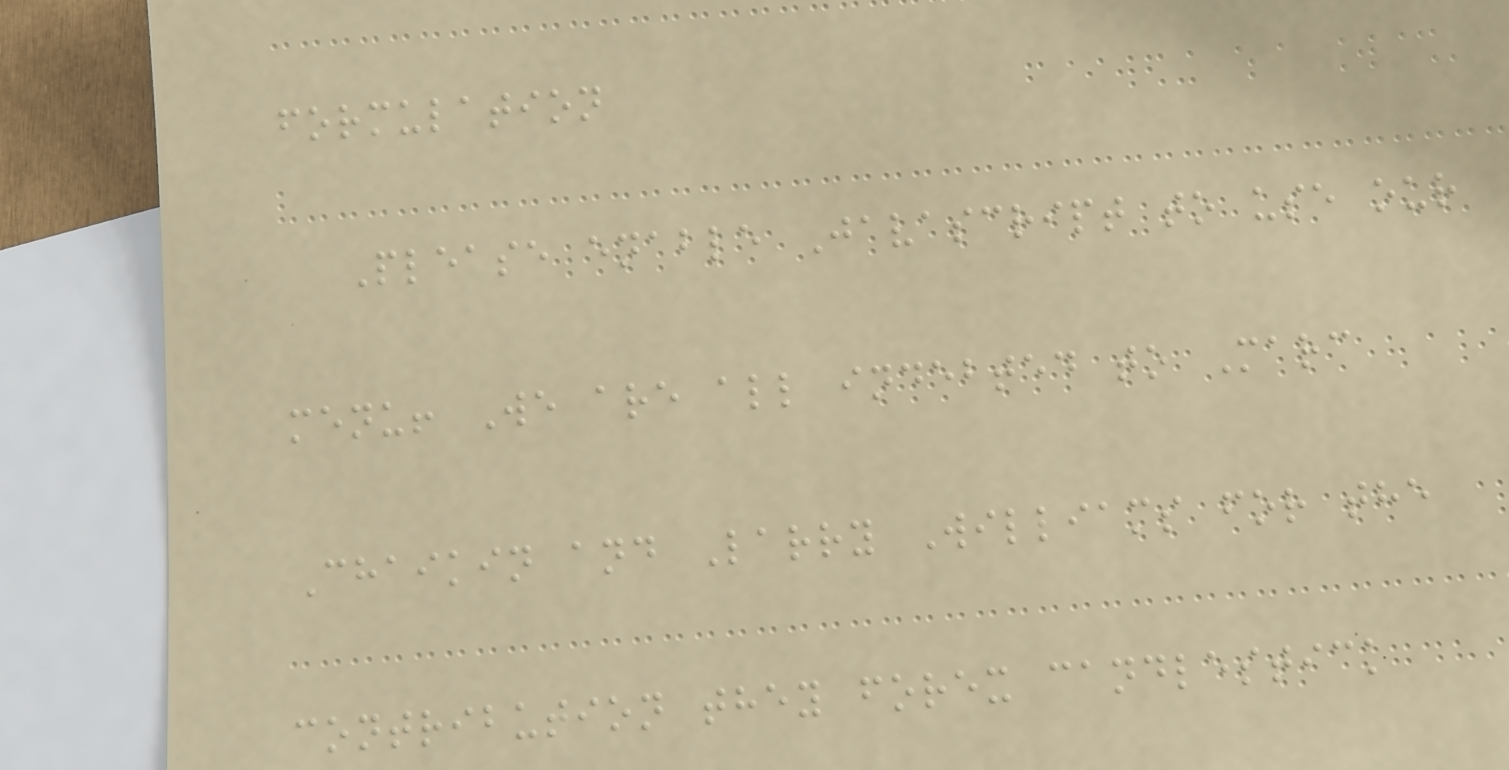formulation
Please enable Javascript to use our
menu! We are all indebted to Marc
Chaikin and Larry Williams for the
contribution they forex candlestick
